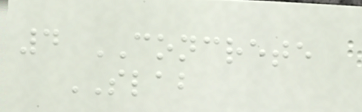4 CONCRETE
SLAB
